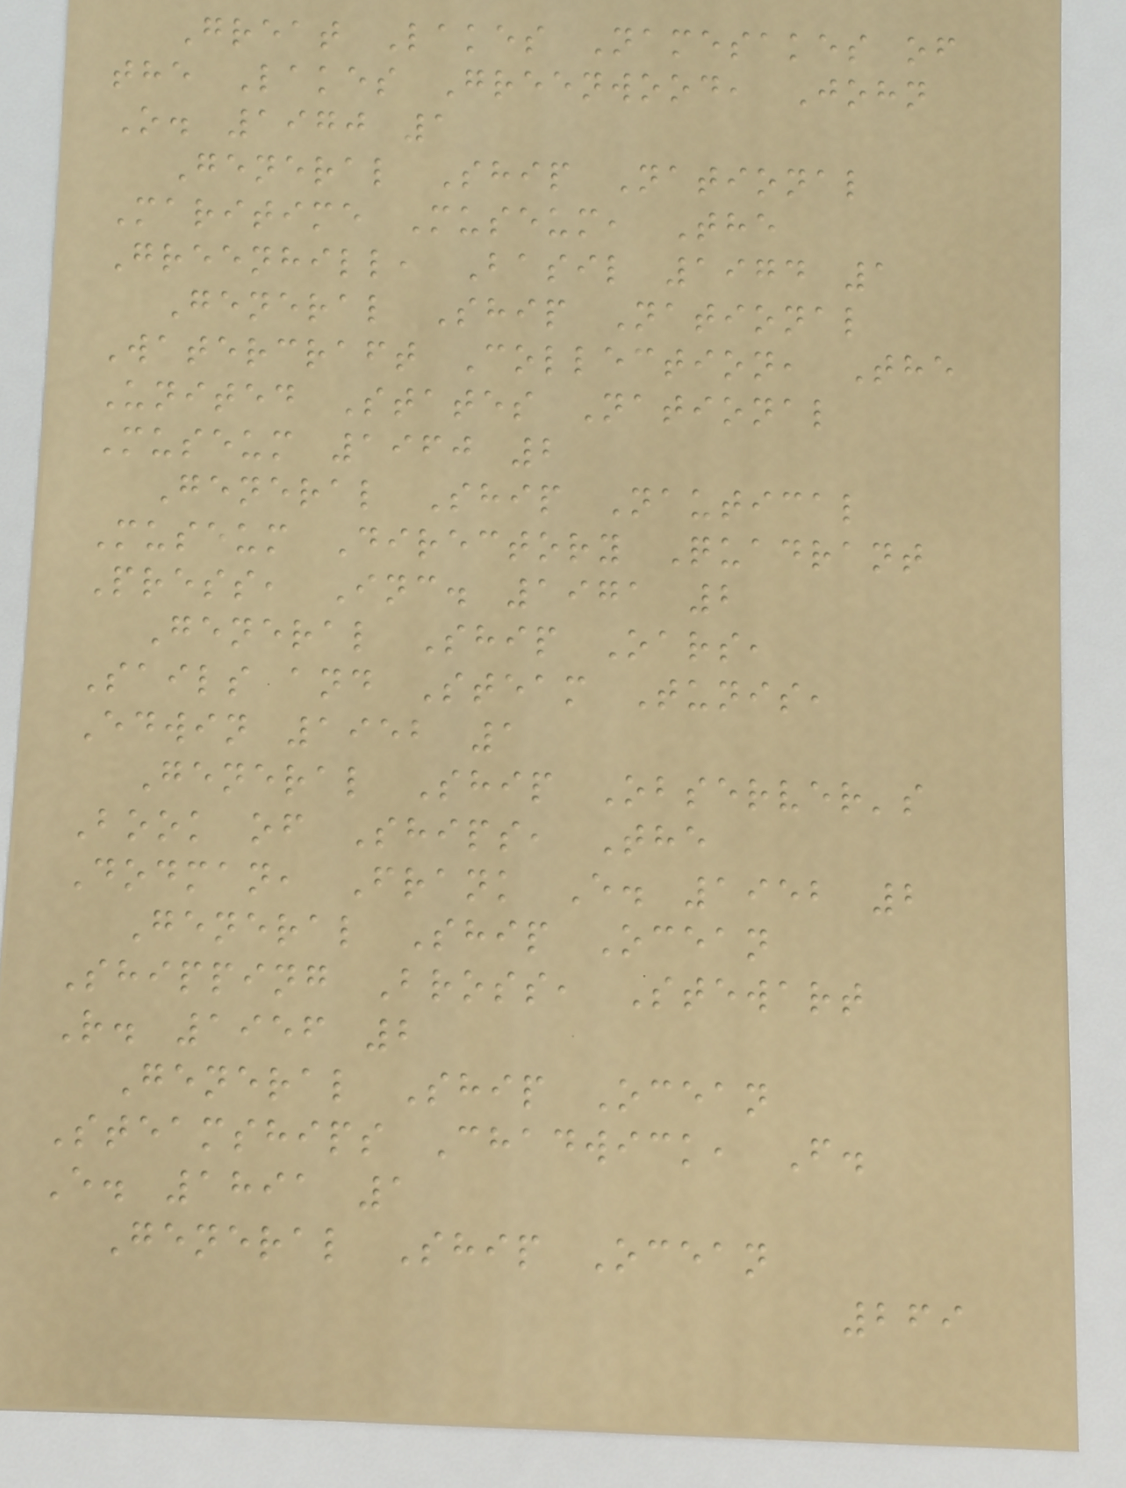Great Lakes Namesakes of
the Lakes Greenwood, John
O. 1970 1
General Ship National
Maritime Museum, The
Greenhill, Basil 1974 1
General Ship National
Watercraft Collection, The
United States National
Museum 1960 2
General Ship Nautical
Museum Directory Quadrant
Press, Inc. 1971 2
General Ship Oars,
Sails and Steam Tunis,
Edwin 1952 1
General Ship Observer's
Book of Ships, The
Dodman, Frank E. 1952 2
General Ship Ocean
Shipping Bross, Stewart
R. 1956 2
General Ship Ocean
Steamships Chadwick, F.
E. 1891 1
General Ship Ocean
269
